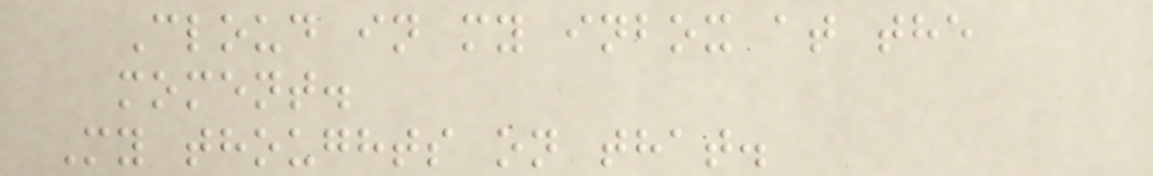Cloud in my inbox at the
moment.
My thoughts on that.
